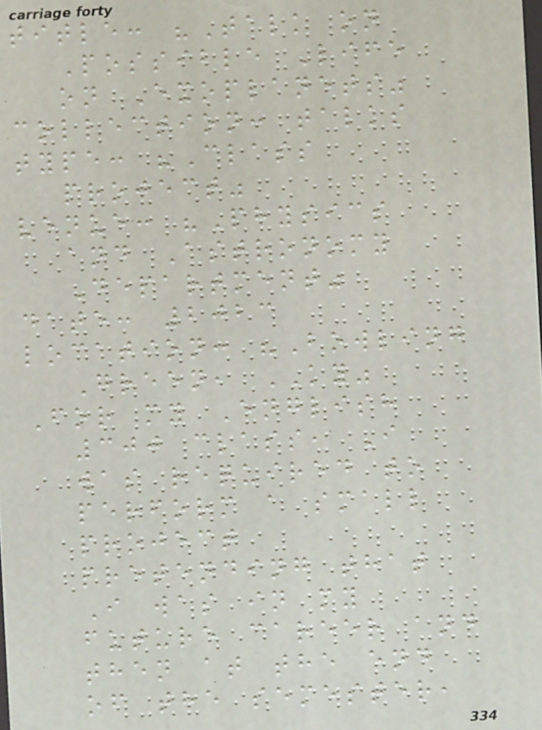title: "Talk on
Possible Life
on Exoplanets"
collection: talks
type: "Class
project"
venue: "Physics
and Astronomy
Department"
date: 2023
location: "Bowling
Green, KY"
For my English
300 class, I
was required to
perform a small
project
pretending that
I was in my
future career and
then at the end
of the semester,
